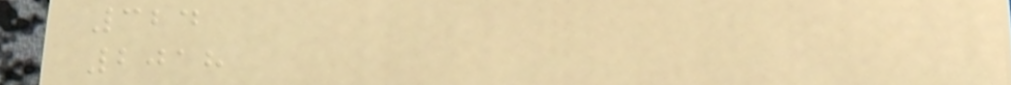324
2018
